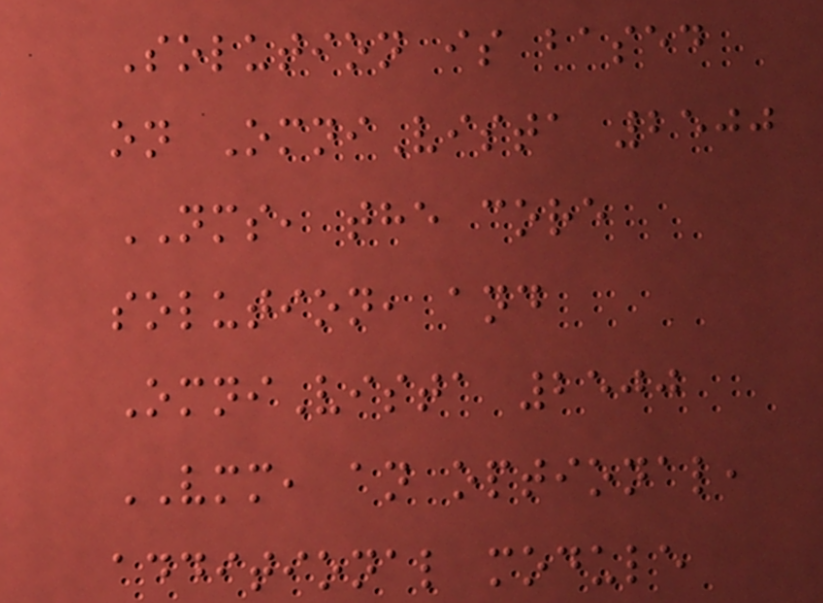Solution is based
on OmniVista 2500
NMS, the core
solution, and
OmniVista 2500
VMM, an optional,
additional module
